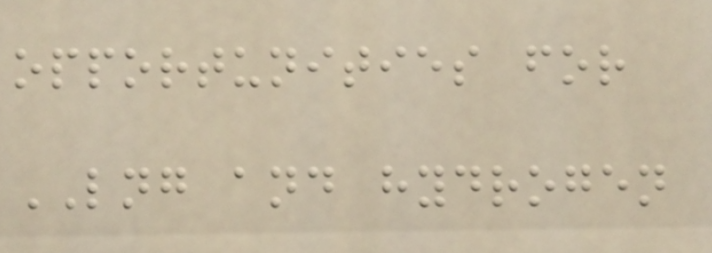opportunities for
LNG and hydrogen
